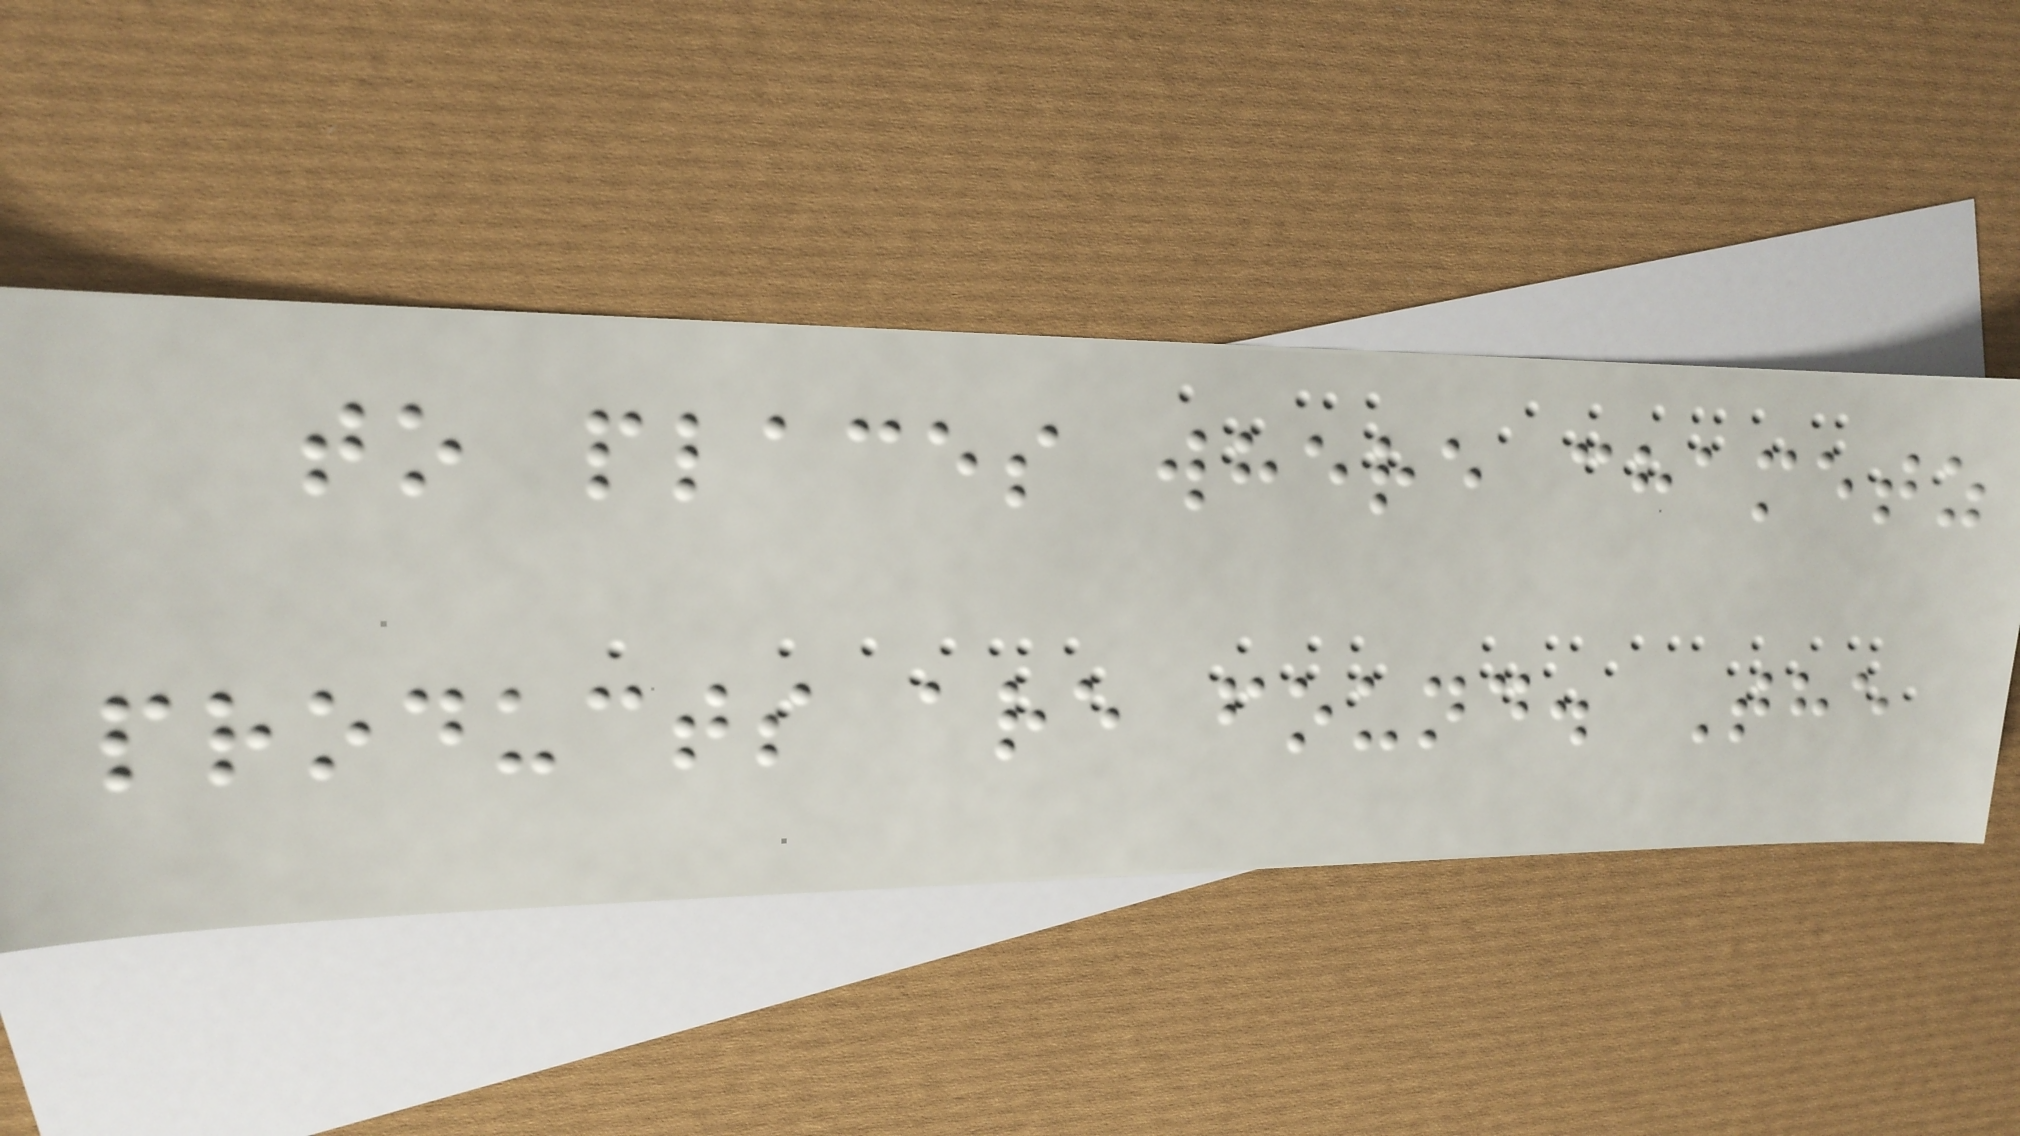to places where chametz
products are found. The
